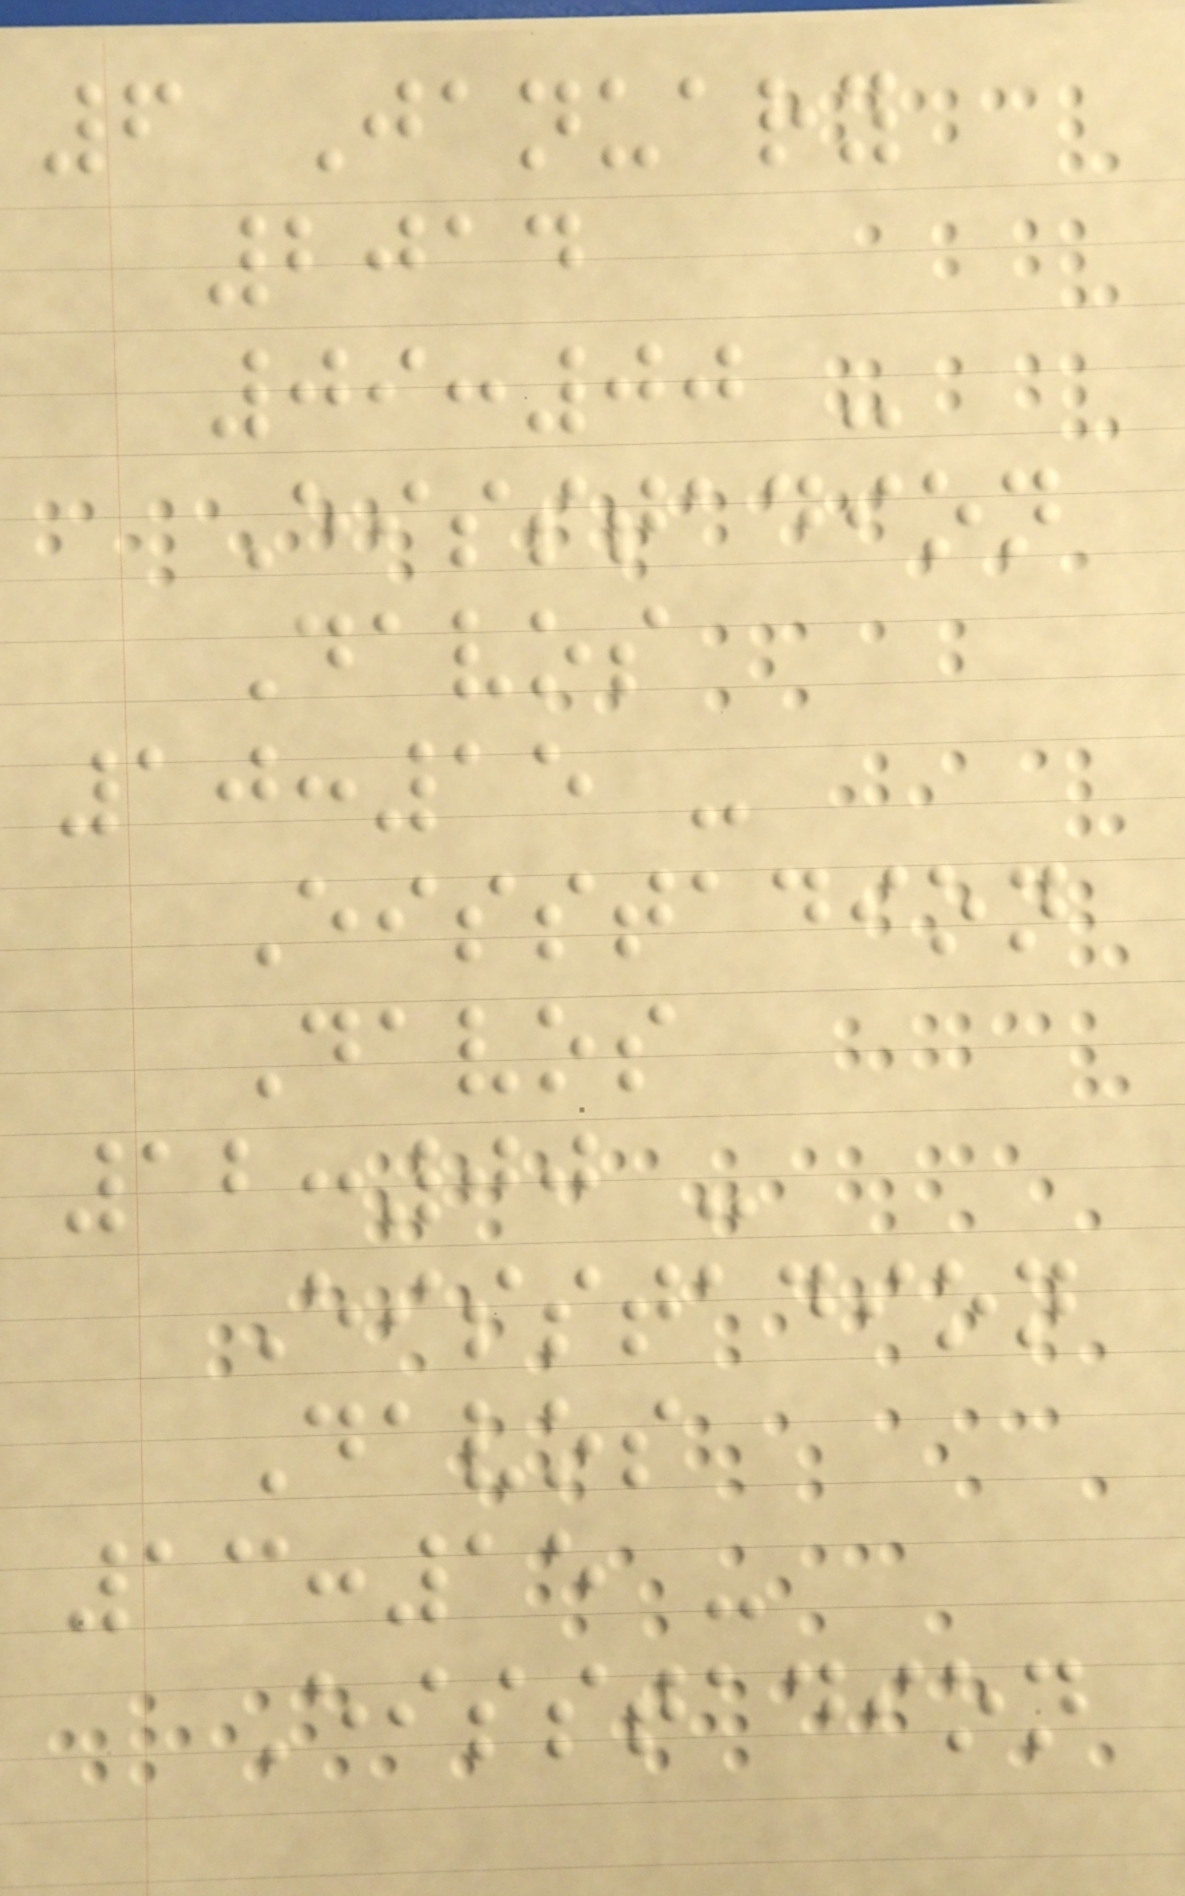6 January
2014
09:00 -
Eisstadion
Davos
10:15 -
Eisstadion
Davos
12:00 -
Eisstadion
Davos
13:15 -
Eisstadion
